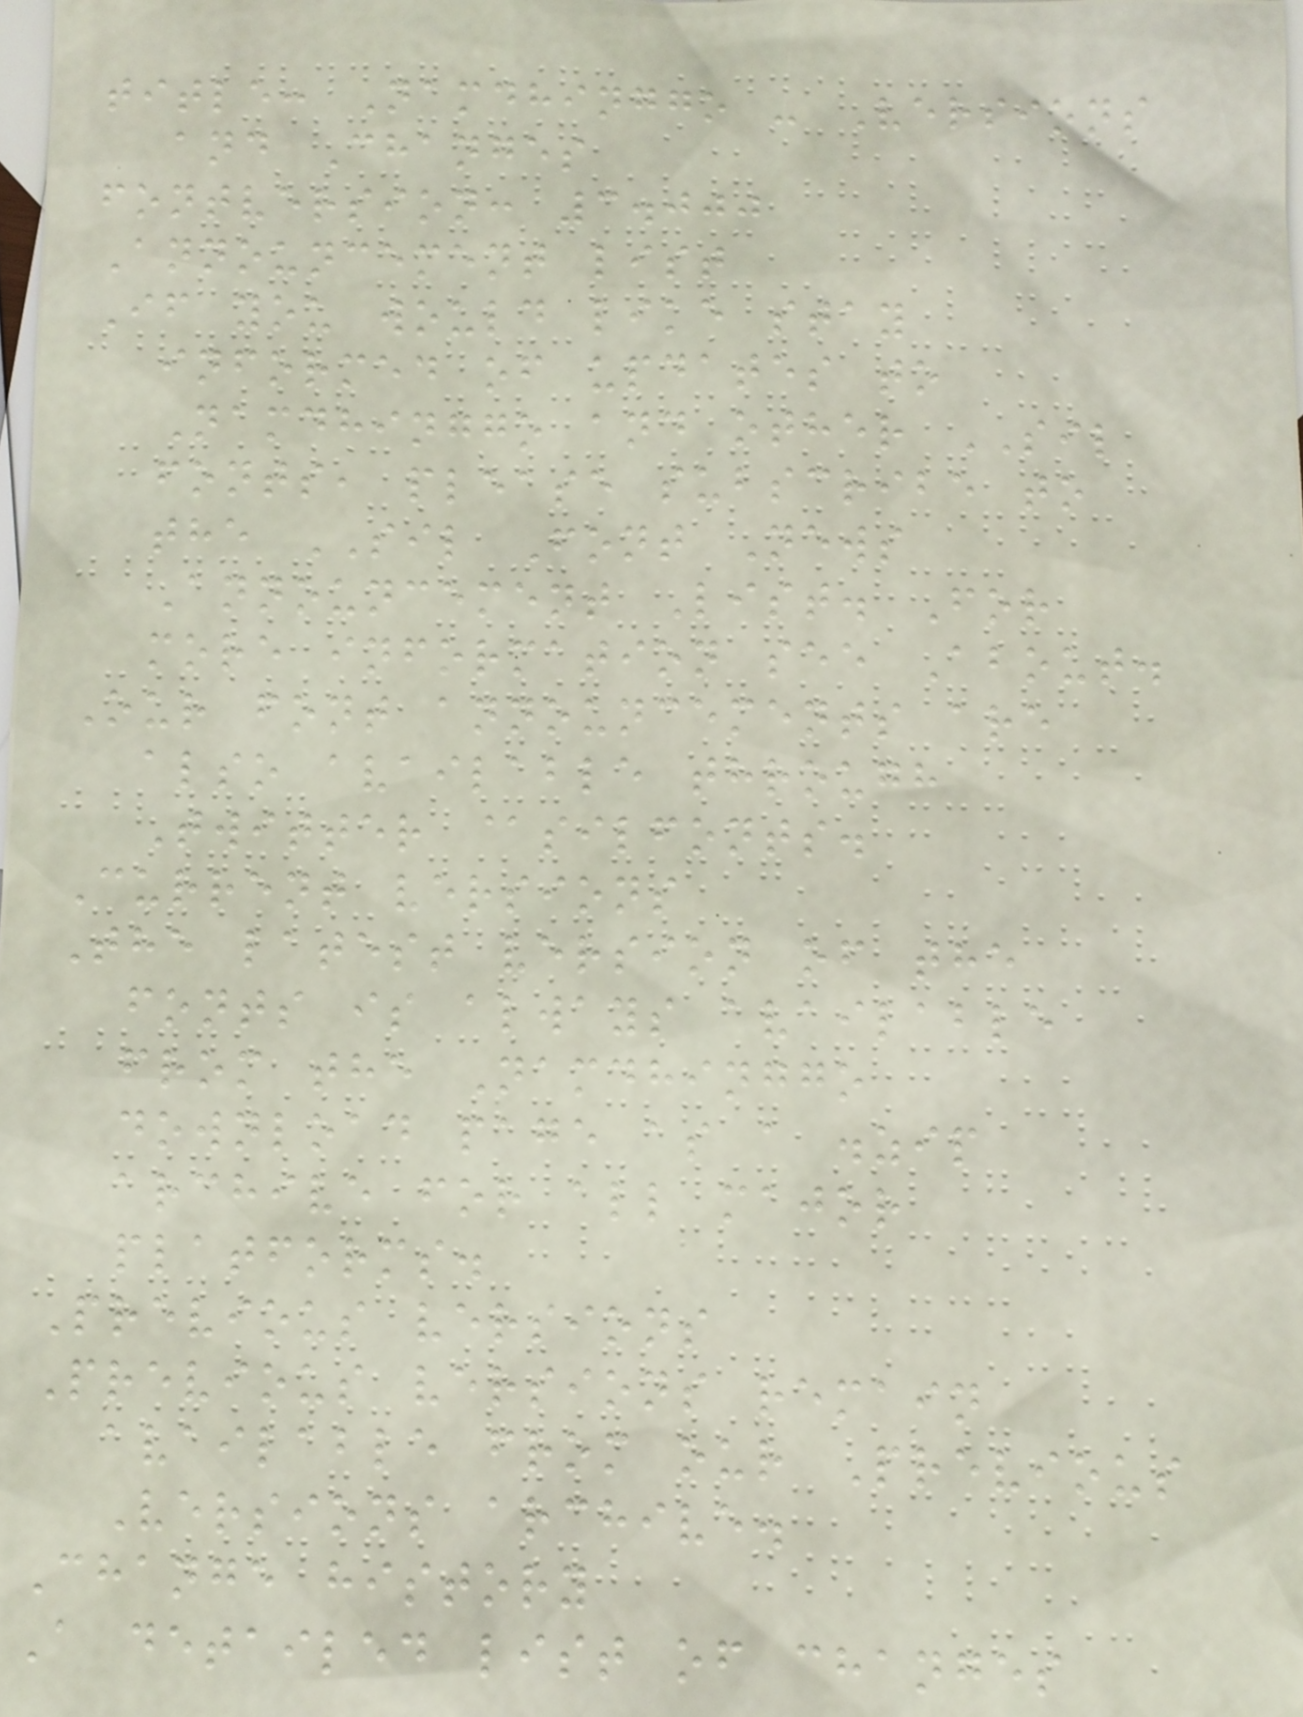title: Namdhinggo - Versions
and Changes
fontversion: 3.000
Announcement list
If you would like stay
informed of updates to
Namdhinggo and other SIL
fonts, please subscribe to
the SIL Font News
Announcement List. For
more information see About.
Our font announcements are
also available through
Twitter @silfonts.
Current versions
The latest version of the
fonts is always available
from the Namdhinggo
download page as a .zip
archive for all major
platforms.
Previous versions
Previous versions remain
available from our Previous
Versions archive.
Change history
A detailed list of changes
